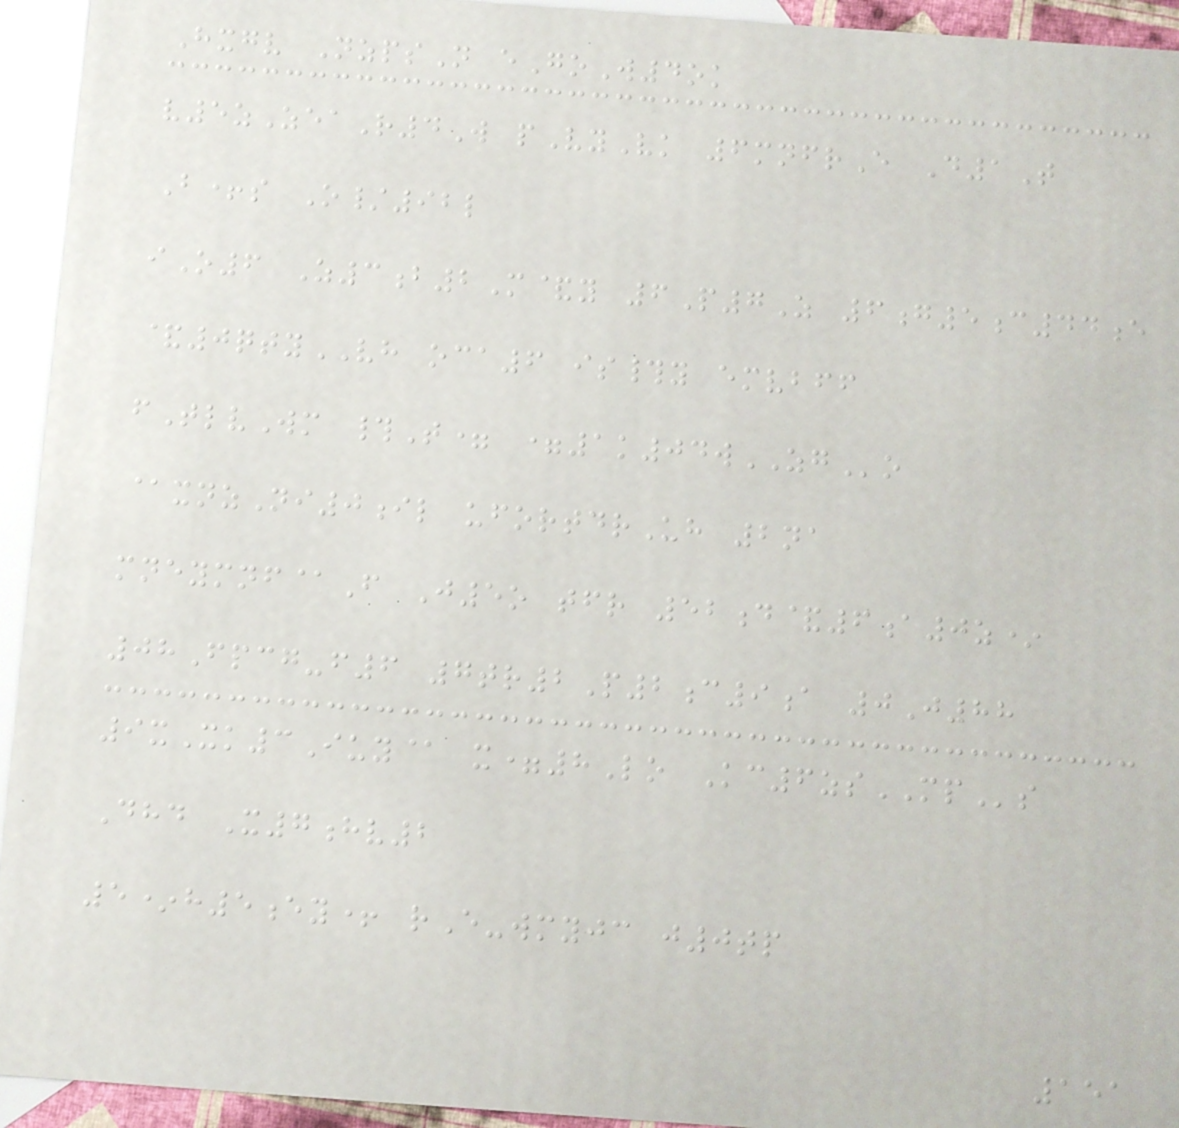Hxgv NzpsN eGoW4ok
v5zZeaR4W pVyVk 6mnfrE D1T
B+s O/92l
iO6 Z3b2M&y 6P7Z 6g5c44e
&0qtyVH oca6 is#y emvbff
fTlvWm #T= =1k04wZGo
@xnzNi0il ufortdrUh 2na
mneymnf@F J5o tfr 52d&6a0z*
08Fpcg-f6 7tr2P2c9a 0J88
9xXk3Iuy@ x=8Lo Kc6zsMPs
Dhd X7hv2
5*h5ey+ rE-wmyjc j0tp
151
